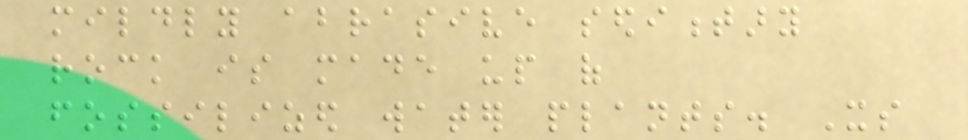mildly abrasive sedimentary
rock is made up of
fossilized water plants. Its
